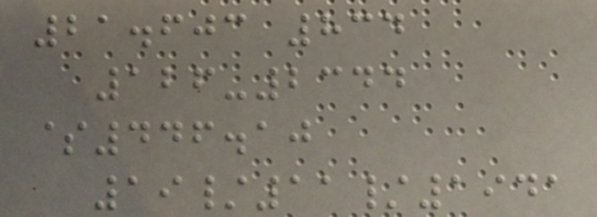21.603 834
126-2344
$446.10
19/11/1941
